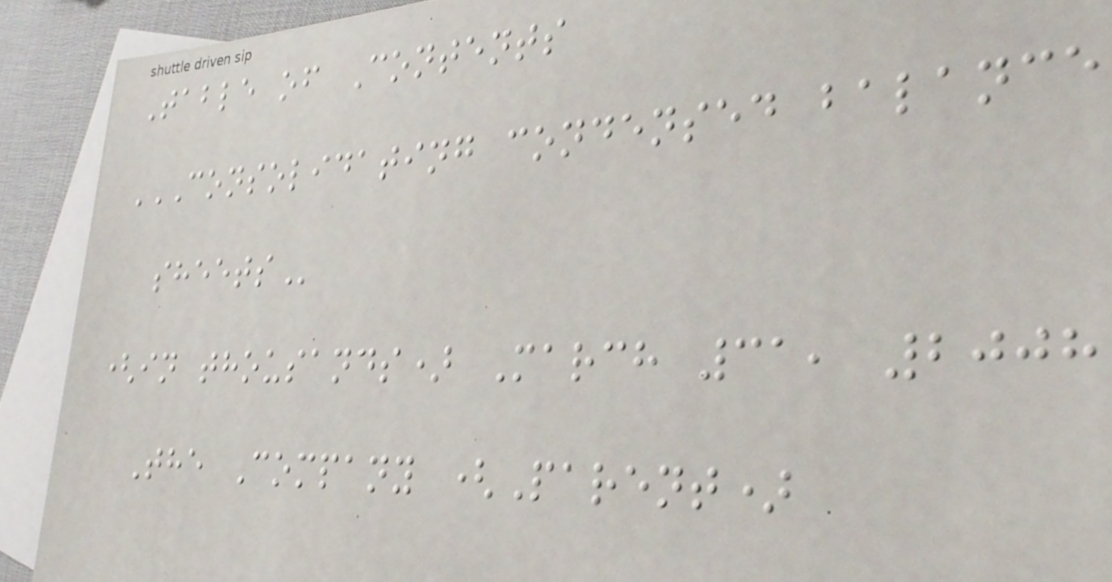Table of Contents
CONSOLIDATING CONDENSED BALANCE
SHEETS
(in thousands) March 31, 2008
The Company (Parent)
